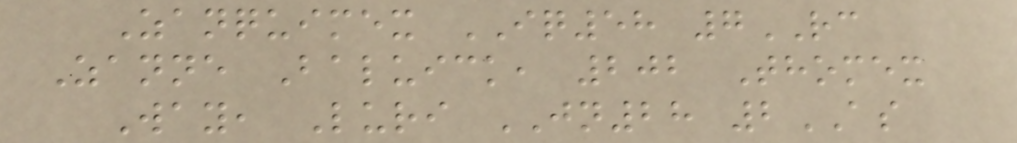Zanquimex IQ58 7RC
Zanne Baluick, 202 Thomex
Way, Luri JN28 2AS
